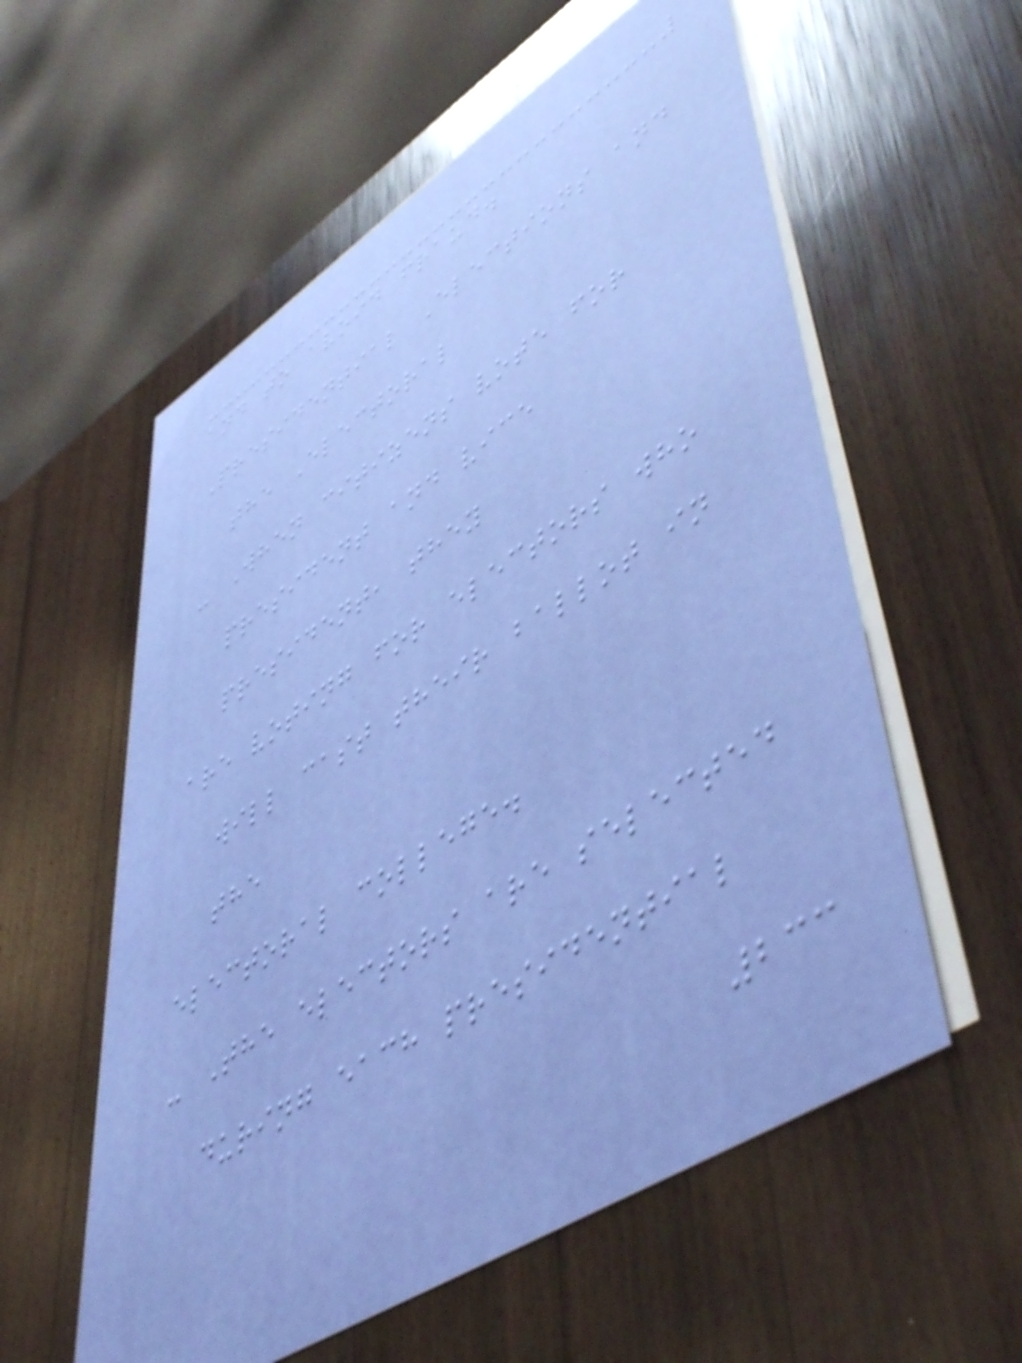and to avoid fraud.
Presidential Elections and
the Electoral
- When citizens vote for
president and vice
president, they
are voting for electors who
will cast their ballot in
the
electoral college.
- The electors are selected
during each presidential
233
